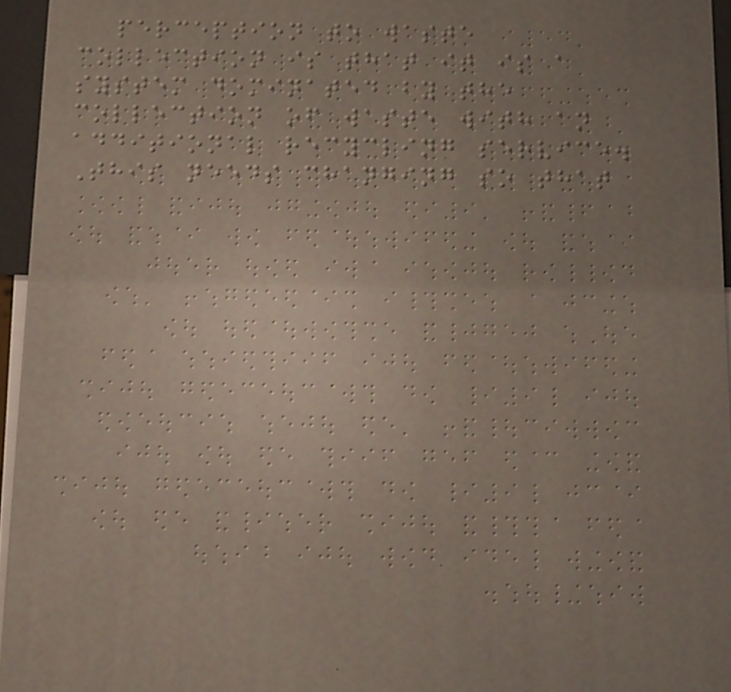perception to waste
collection is that it is a
system dominated by the
collection of waste with an
additional recycling service.
This needs changing so that
